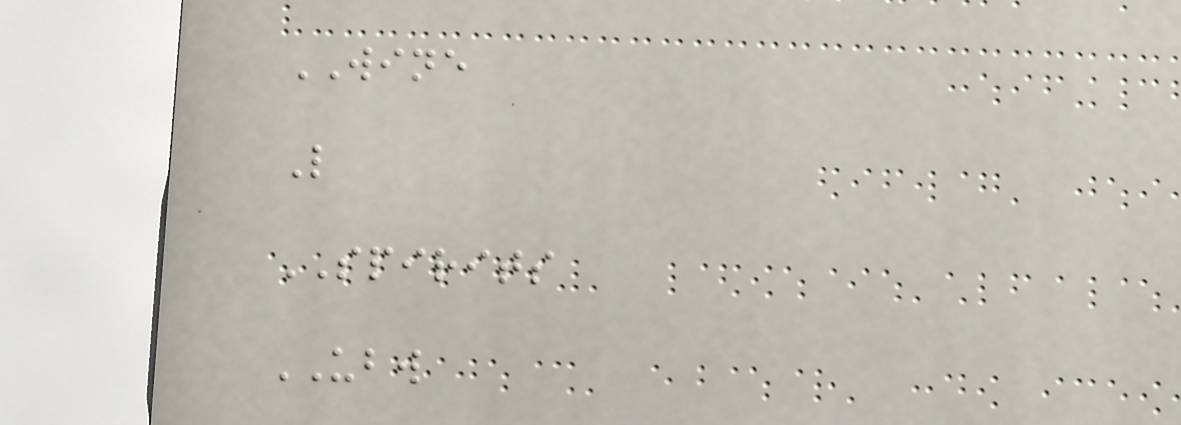WINE
L
SPIRITS
UBW
